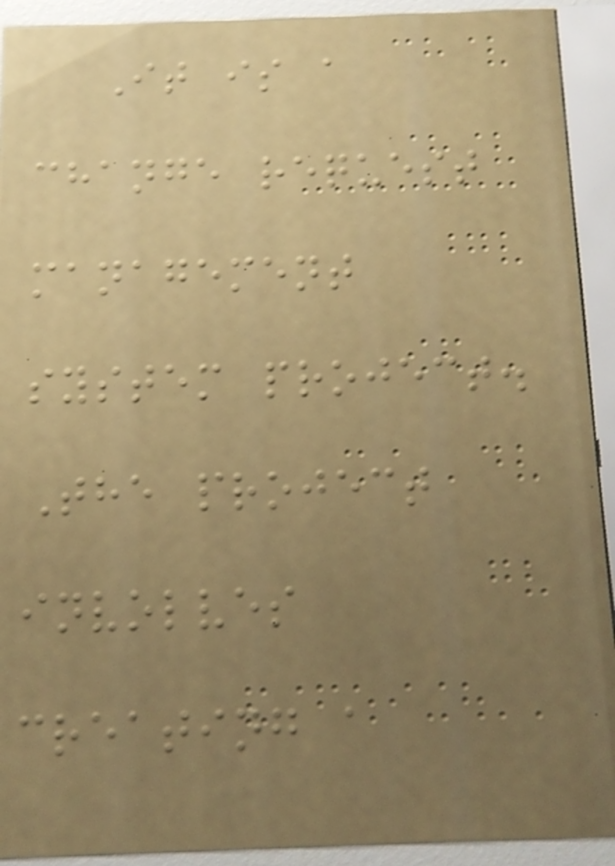It is a
change request
management
system project.
The project
involves
creating a
